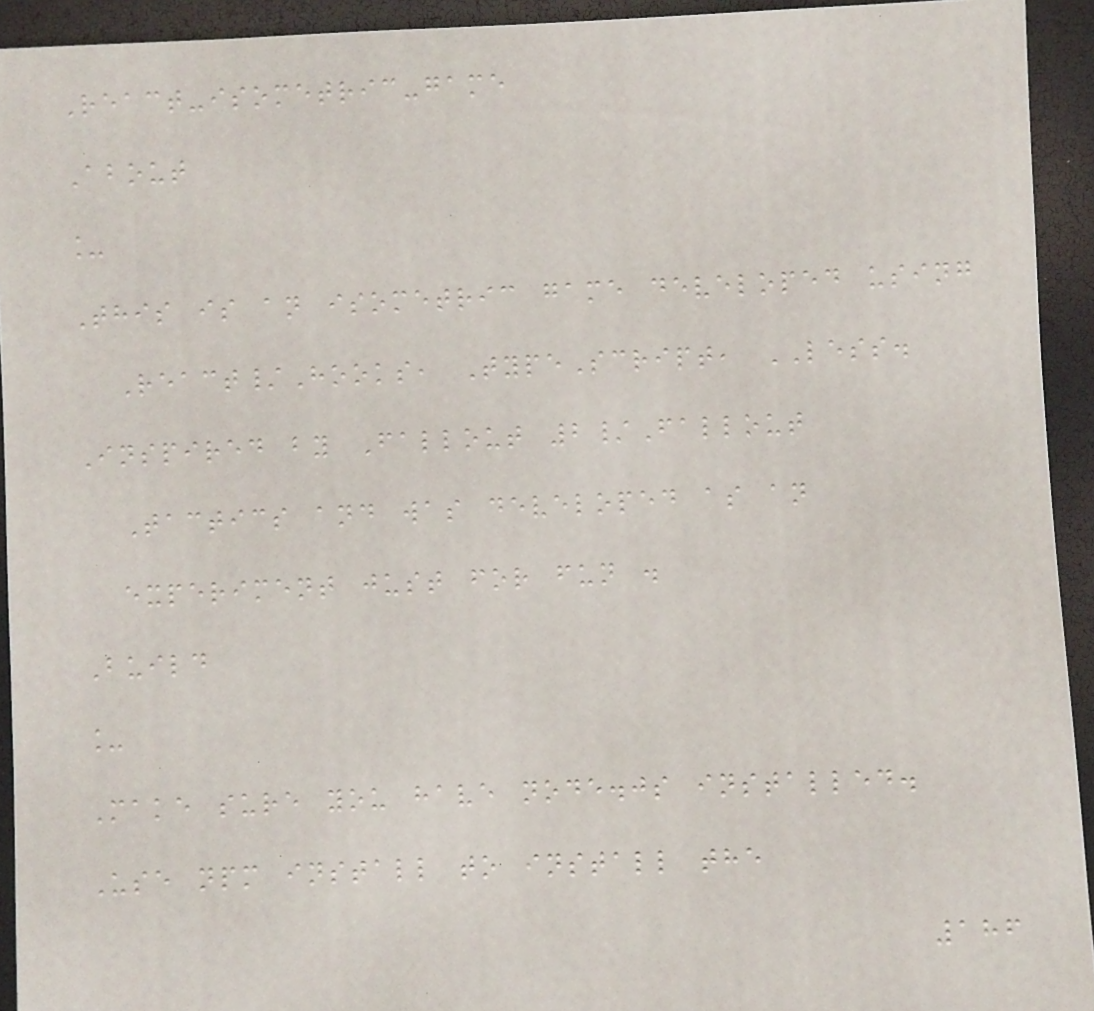React-isometric-game
About
_
This is an isometric game developed using
React/Hooks, TypeScript, LESS.
Inspired by Fallout 2/Fallout
Tactics and was developed as an
experiment just for fun .
Build
_
Make sure you have node.js installed.
Use npm install to install the
186
